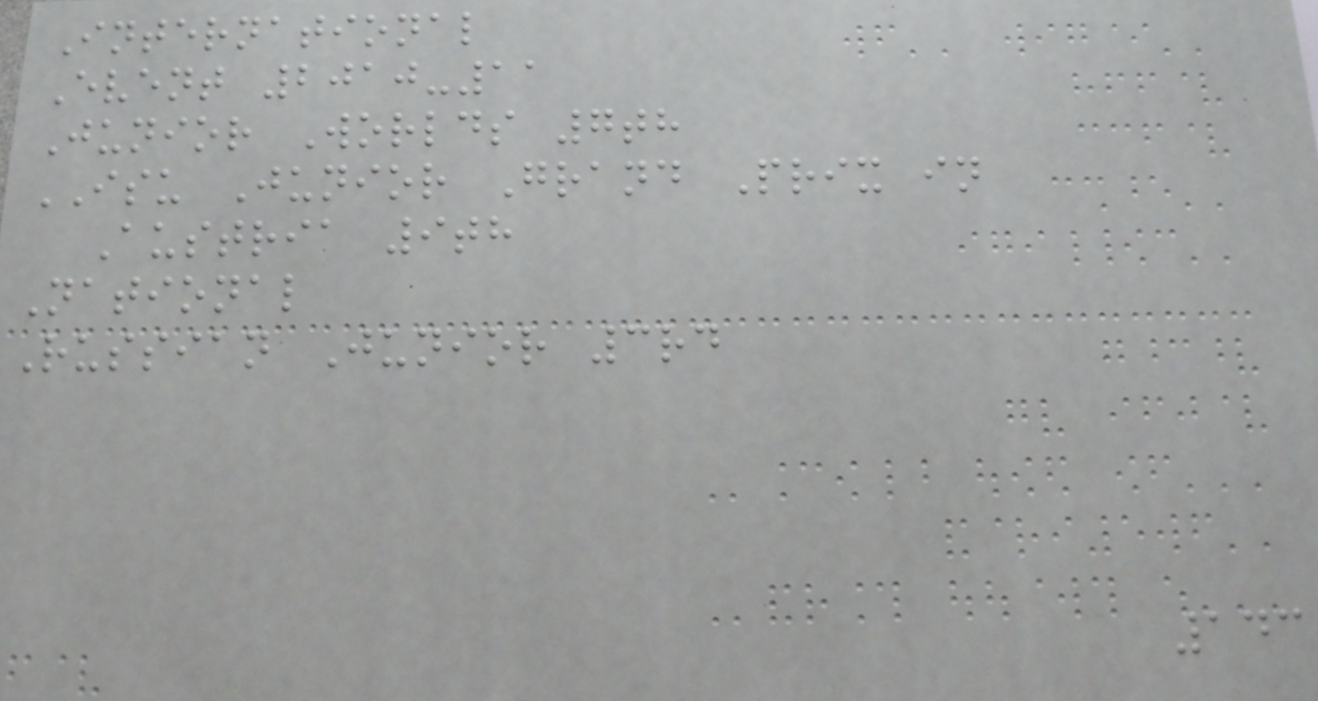International
Event 2010-11
Junior Worlds 7th
ISU Junior Grand Prix in
Austria 9th
National
Russian Junior 3rd
143
